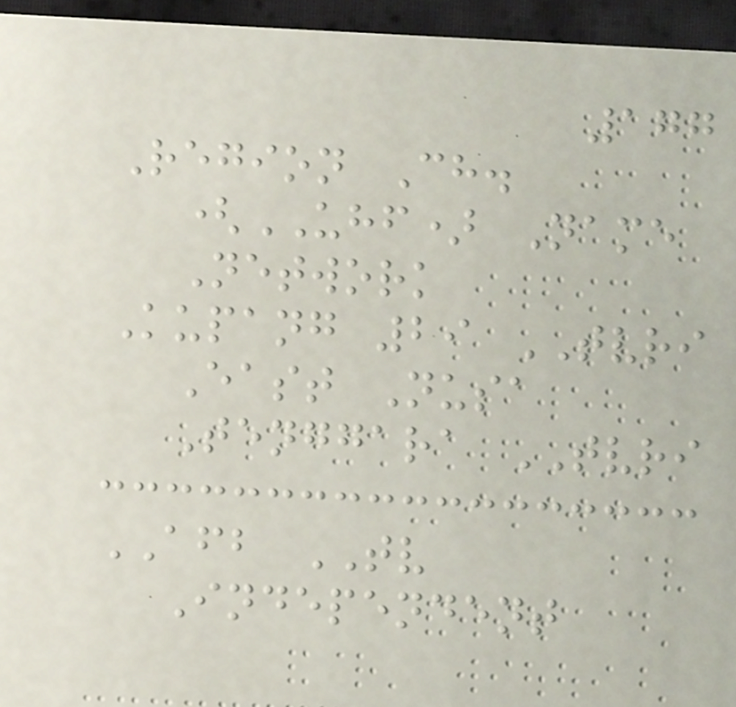177
Region Ch.
(UHF) Name
Network
Kupang 29 TVRI
East Nusa
Tenggara TVRI
AFB TV
Independent
